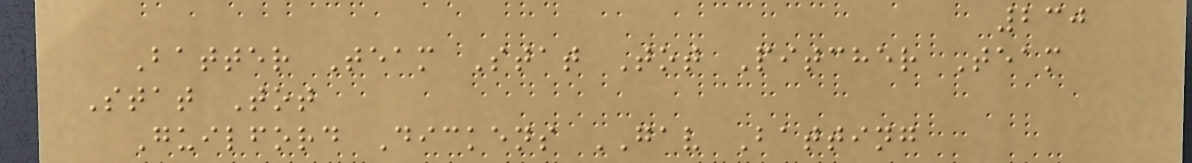230
Batter Team Stat Tot Pitcher Team
Stat Tot
Guilford Dickens GAV Batting
